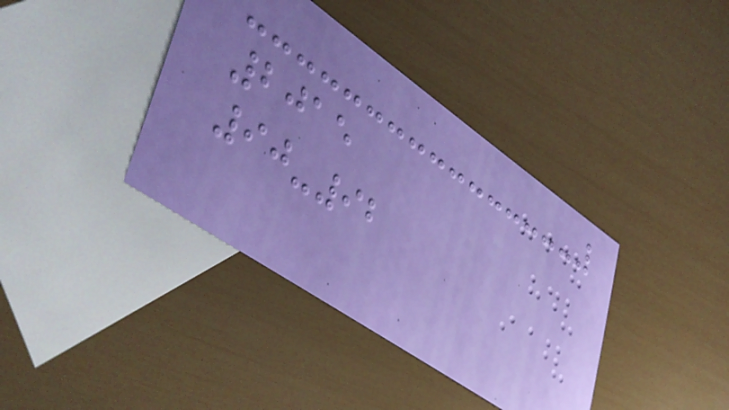2015
90-92
